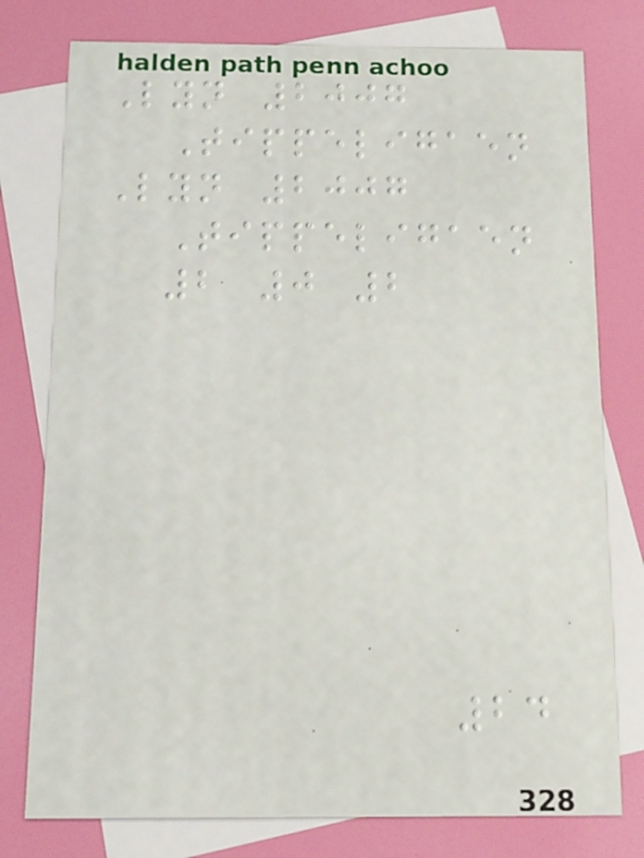Lyn 2007
Tippeligaen
Lyn 2007
Tippeligaen
2 0 2
24
